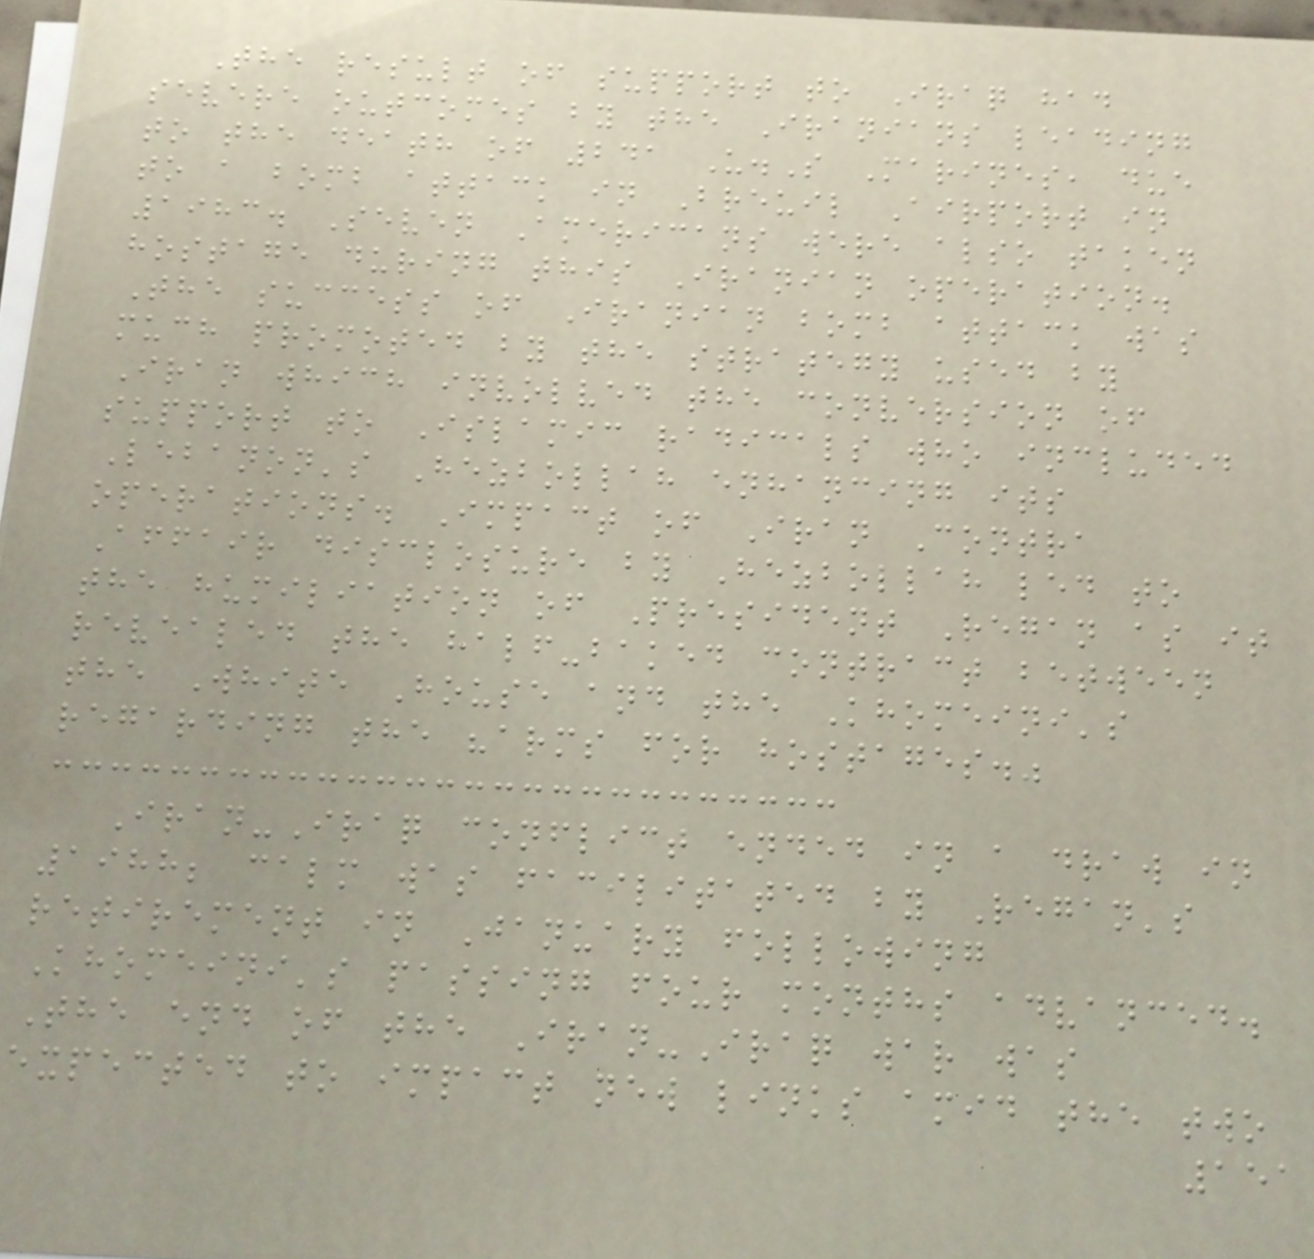The result of support to Iraq had
severe outcomes by the Iranians leading
to the death of 241 U.S Marines, due
to a bomb attack in Breuil Airport in
1983. Seven Americans were also taken
hostage during this Iranian operation.
The success of Iranian bomb attack was
much promoted by the strategy used by
Iran which involved the conversion of
support to Islamic radicals who included
Lebanon's Hezbollah enhancing its
operations. Impact of Iran Contra
Affair disclosure by Hezbollah led to
the humiliation of President Regan as it
revealed the half-baked contract between
the White House and the Khomeini's
regarding the "arms for hostages."
Iran-Iraq conflict ended in a draw in
1988; calm was facilitated by Regan's
retirement in January following
Khomeini's passing four months advanced.
The end of the Iran-Iraq war was
expected to impact new links amid the two
151
